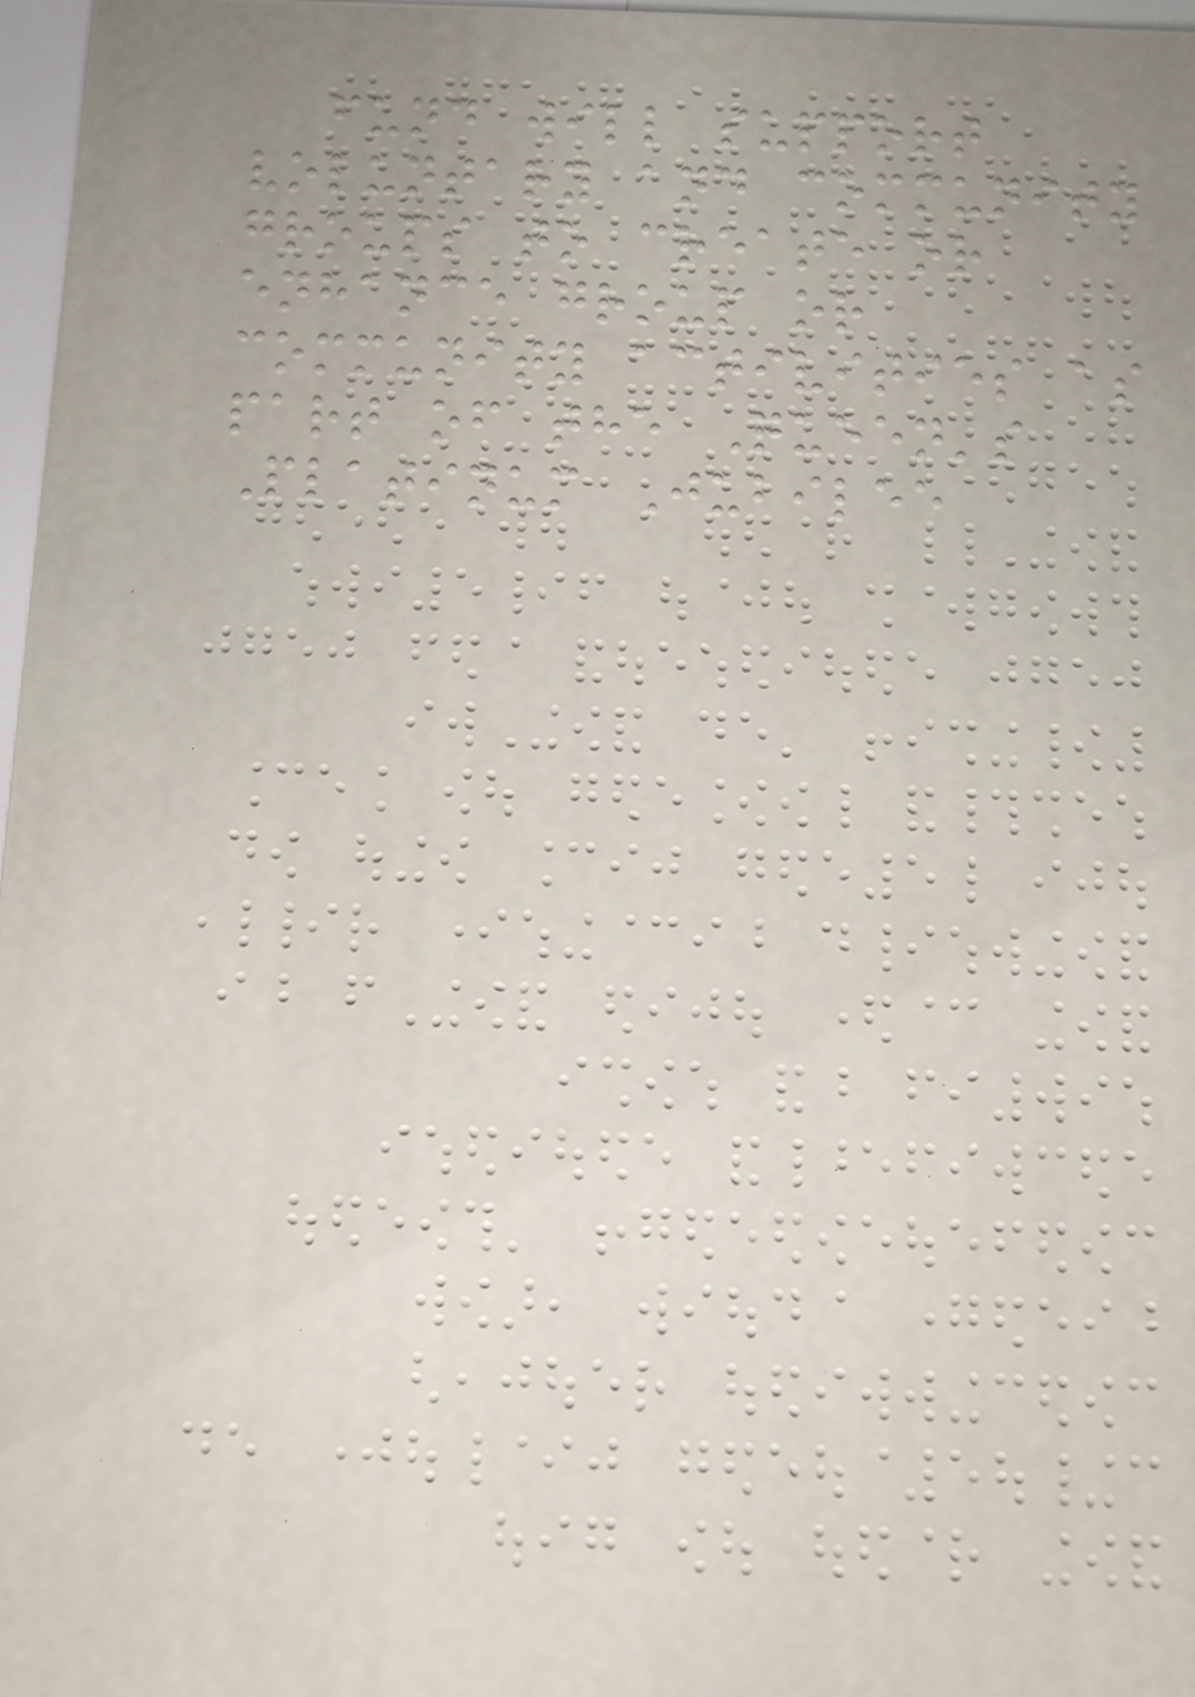fund will support
voluntary and community
groups to create or
enhance group or
community activities as
part of the Queen's
Platinum Jubilee
